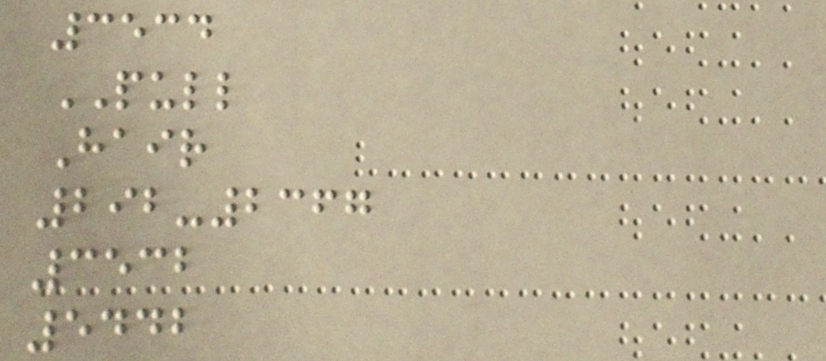3534
PULL
Hair
292-2367
3532
5442
